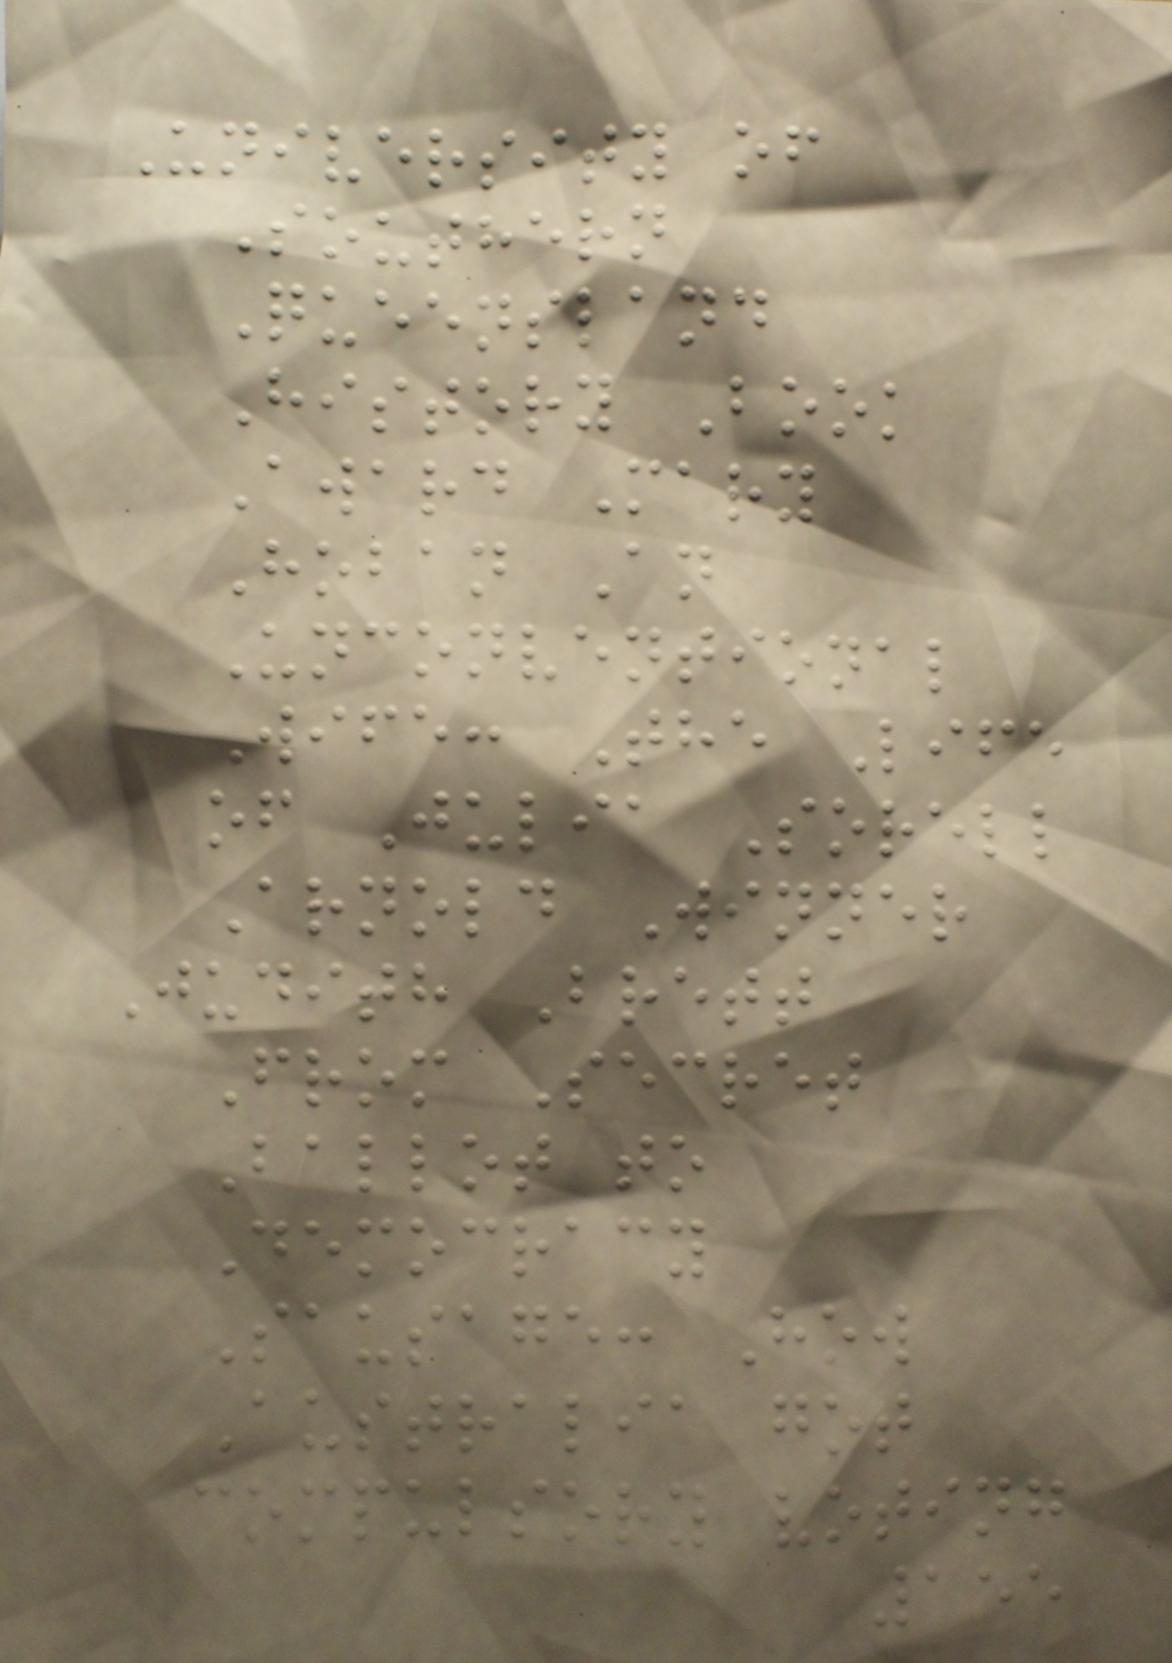University of
Southern
Queensland
History Book
Award Mary
Hoban An
Unconventional
Wife: The Life
of Julia Sorell
Arnold Winner
Judith Brett
From Secret
Ballot to
Democracy
Sausage: How
Australia got
compulsory voting
155
